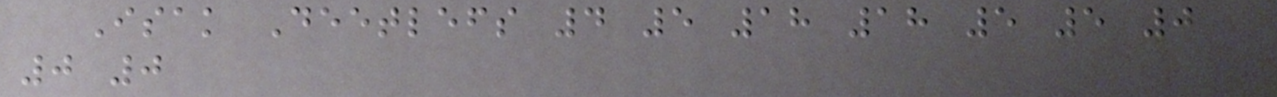Isak Deetlefs 4 5 18 18 5 5 0
0 0
